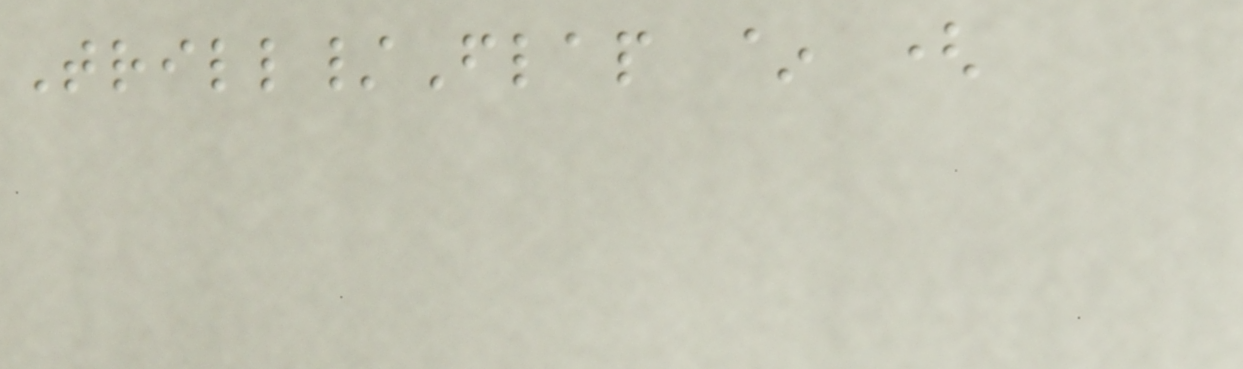Trill/Flap ~ (
